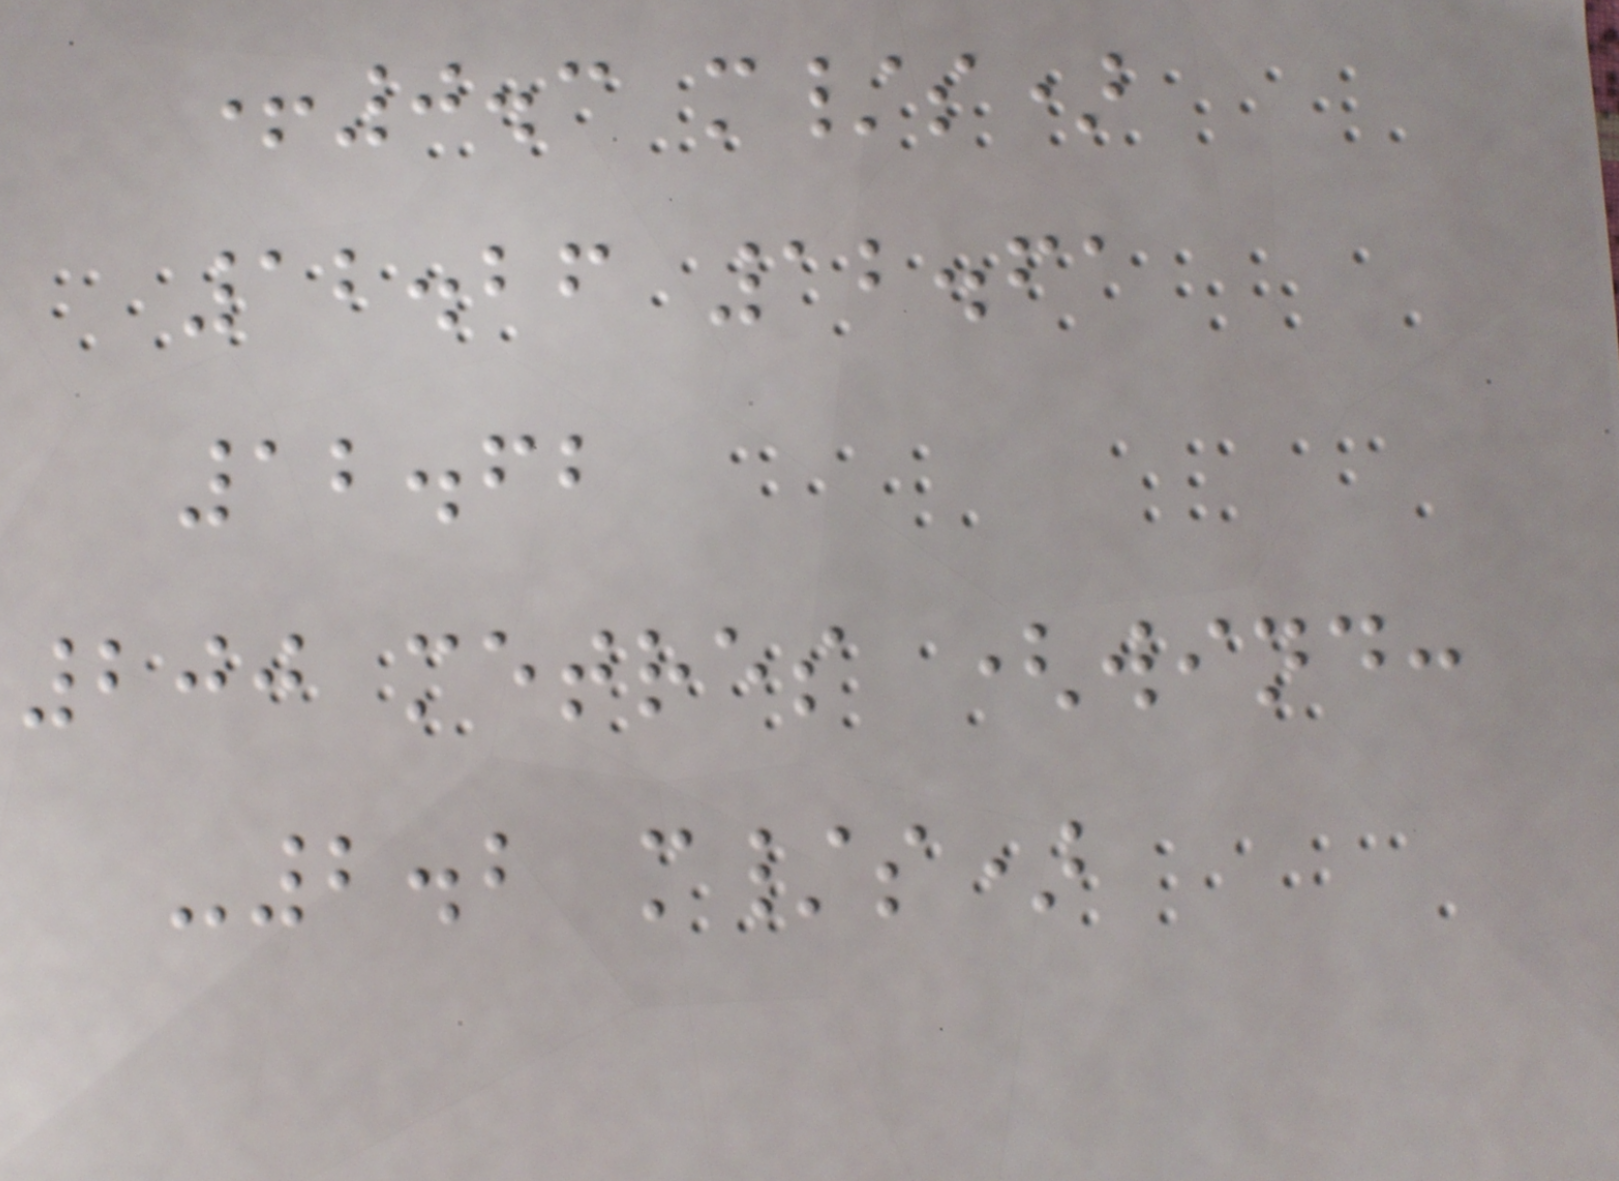+0.3 m/s)
12.26 12.61
12.62
200 metres (wind:
-2.2 m/s)
